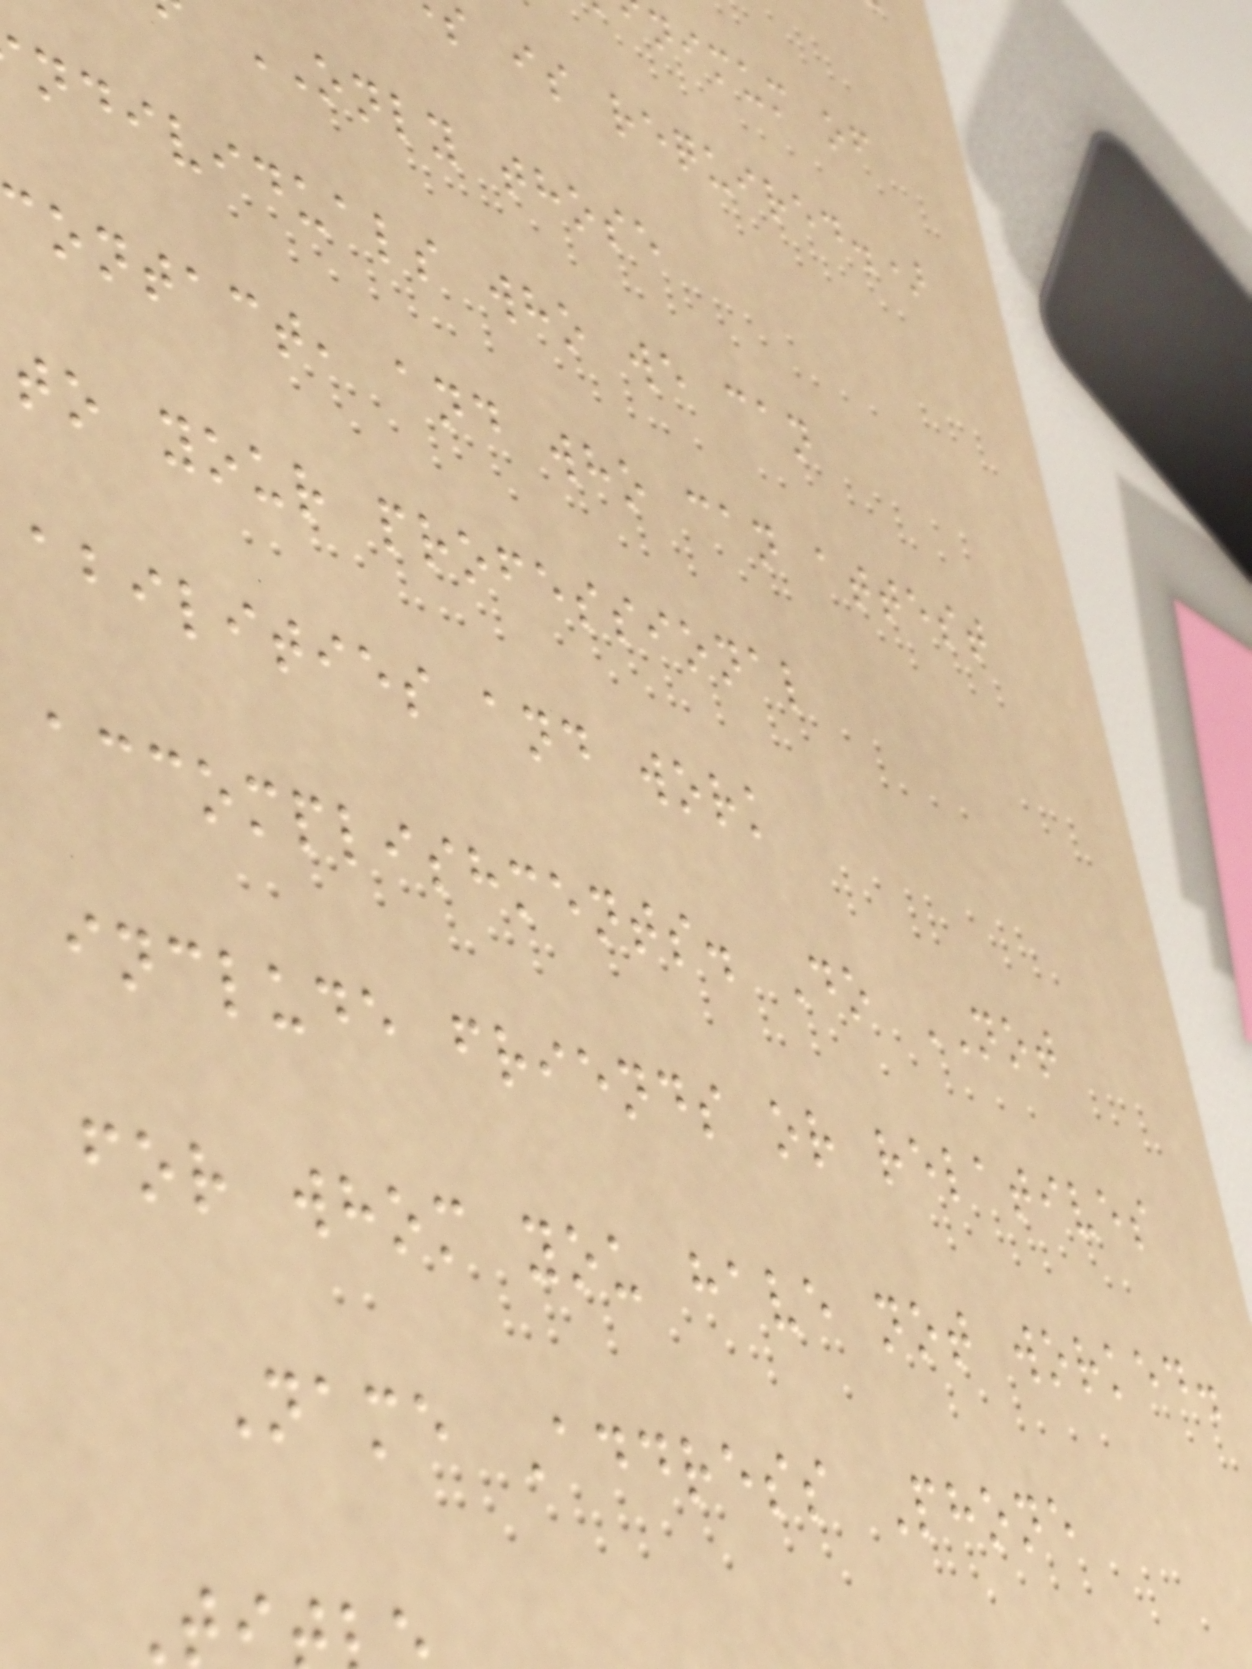nimum of
s is required.)
ONLY those
ndividuals who we can
ontact, and who can attest
to your professional
abilities and work
accomplishments. Do NOT
include friends or relatives
for whom you have not worked.
Name Address Phone
